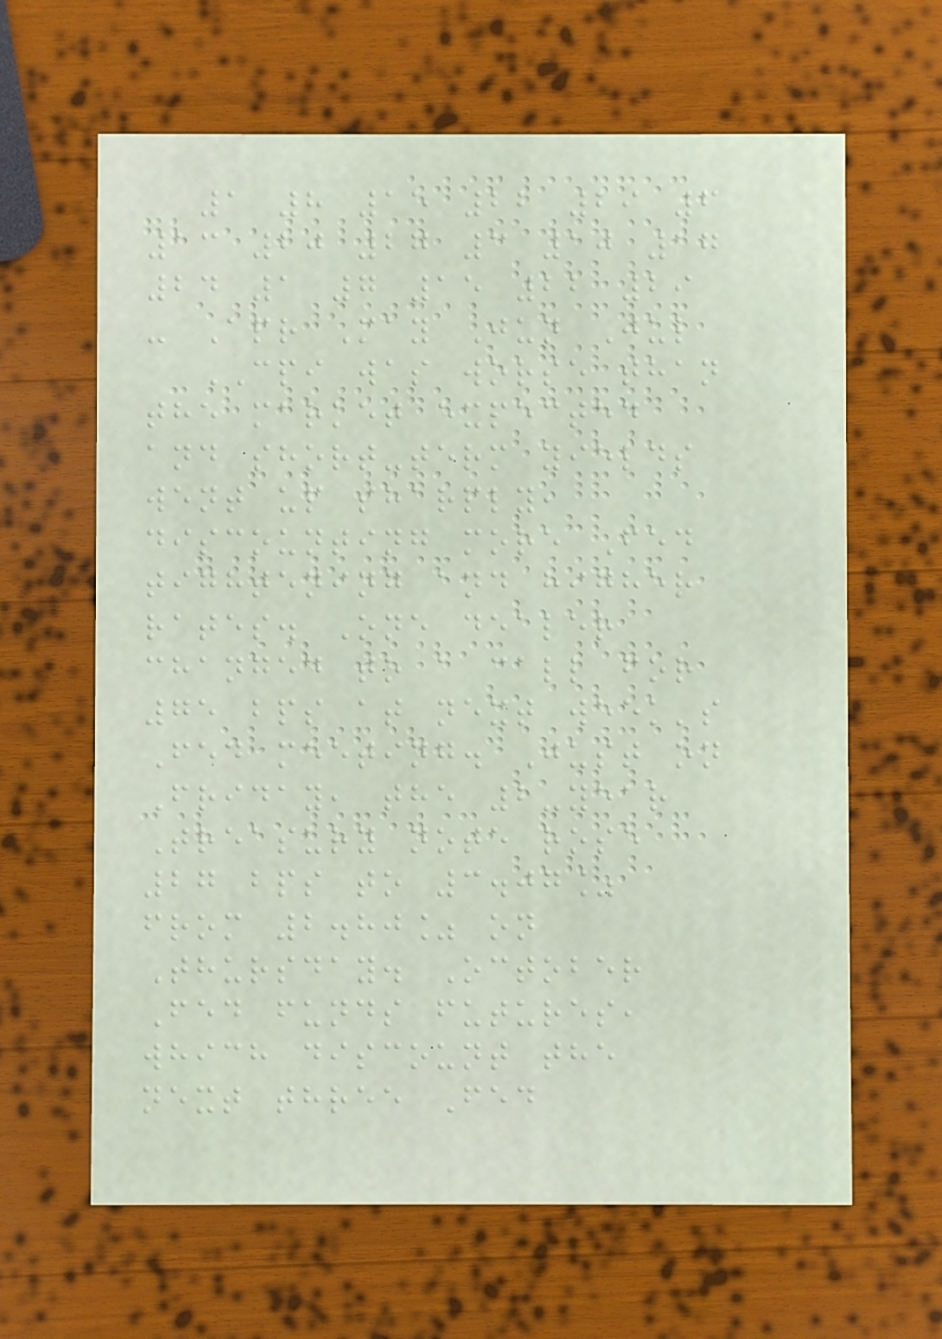1 8 15 22 29 6
13 20 27 3 10 17
24 1 7 15 22 29
- Apr May Jun Jul
CPI was worse than
the market expected
and short-term yields
went up sharply,
discounting more Fed
tightening and higher
rates. One dealer
changed to a call for
75 bps at next week's
Fed meeting. Just on
Friday, the 2-year
Treasury note rose
27 bps to 3.07%
from 2.80% on
Thursday. October
Fed funds futures,
which discount the
next three Fed
